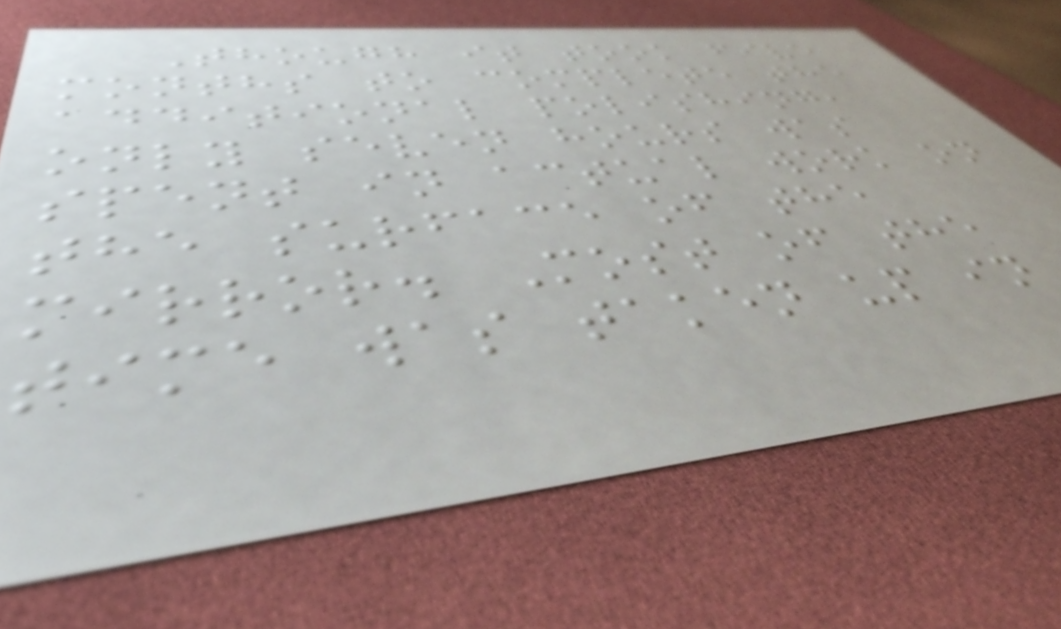Though it took five
months to complete the
additional polishing,
only seven hours was
spent in actual work on
the surface of the
mirror. Most of the
time was taken up in
